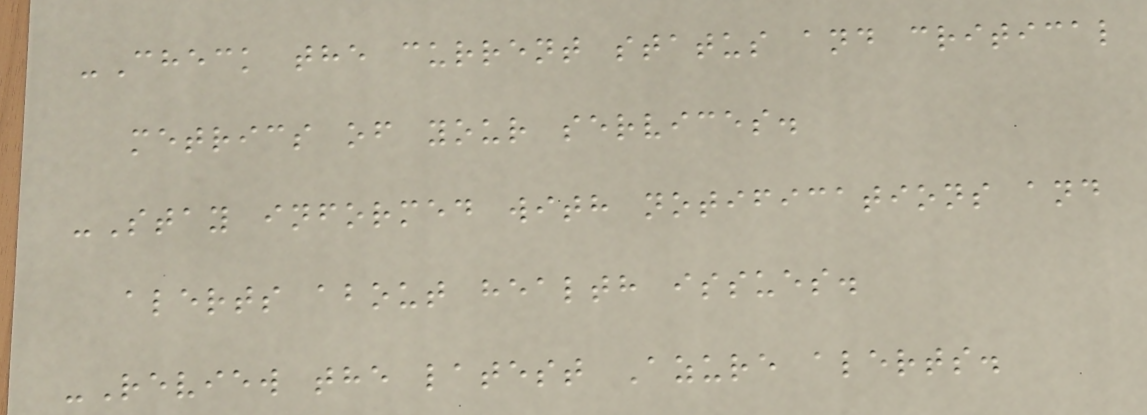-Check the current status and critical
metrics of your services.
-Stay informed with notifications and
alerts about health issues.
-Review the latest Azure alerts.
